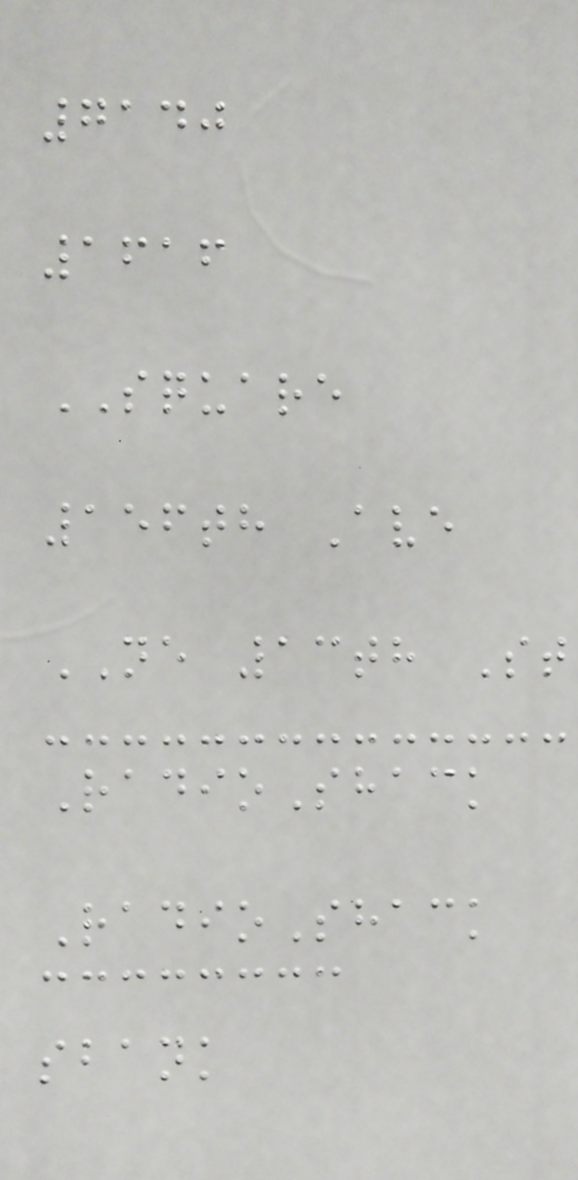7140
1616
SQUARE
156th Ave
NE 13th St
RadioShack
RadioShack
sbank
